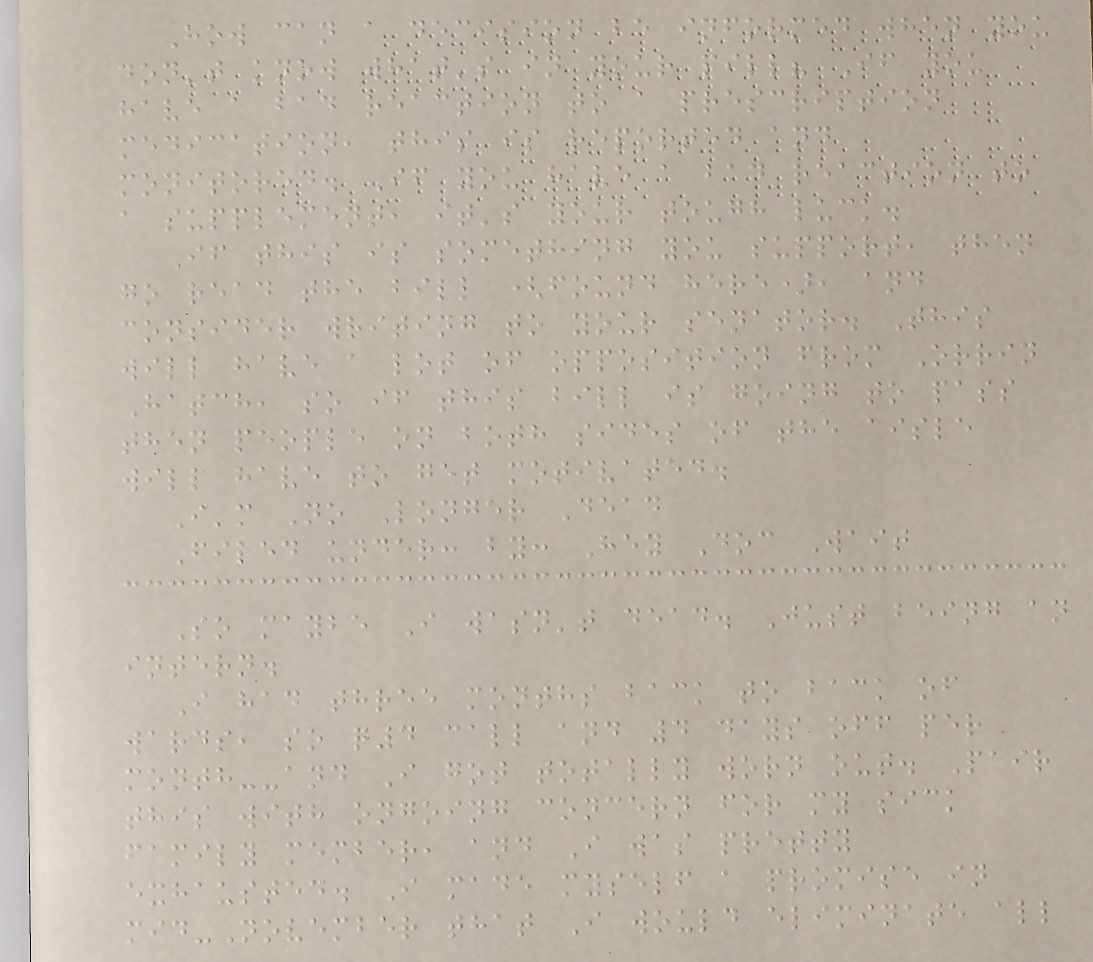How can a decision be informed when you
don't know what's in your pill? If you
have a bad reaction to a prescription
medication, this is reported and
monitored. If you have a bad reaction to
a supplement, it's your tough luck.
If this is something you support, then
go read the bill (found here), and
consider writing to your senator. This
will have a lot of opposition from Orrin
Hatch, so if this bill is going to pass
then people on both sides of the aisle
will have to get motivated.
I'm No Longer Dead
Filed under: by: Hey Doc Wait
So maybe I wasn't dead. Just being an
intern.
I had three months back to back of
wards, so q4 call and 4 days off per
month--and I got totally worn out. Pair
this with ongoing concern for my sick
family member, and I was pretty
exhausted. I made myself a promise in
mid-November that I would eliminate all
